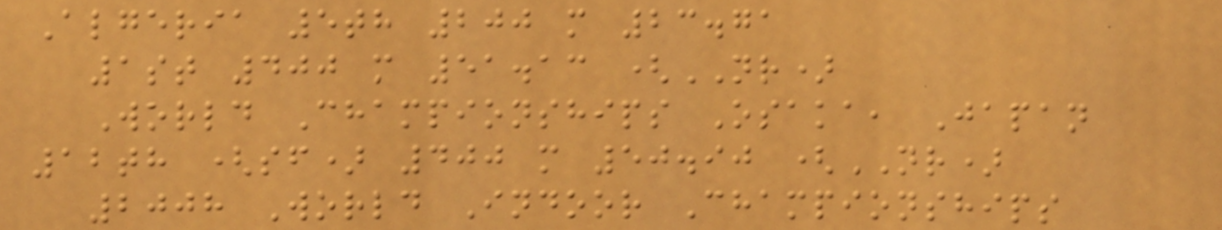Algeria 5th 200 m 23.71
1st 400 m 51.13 (NR)
World Championships Osaka, Japan
12th (sf) 400 m 50.90 (NR)
2008 World Indoor Championships
